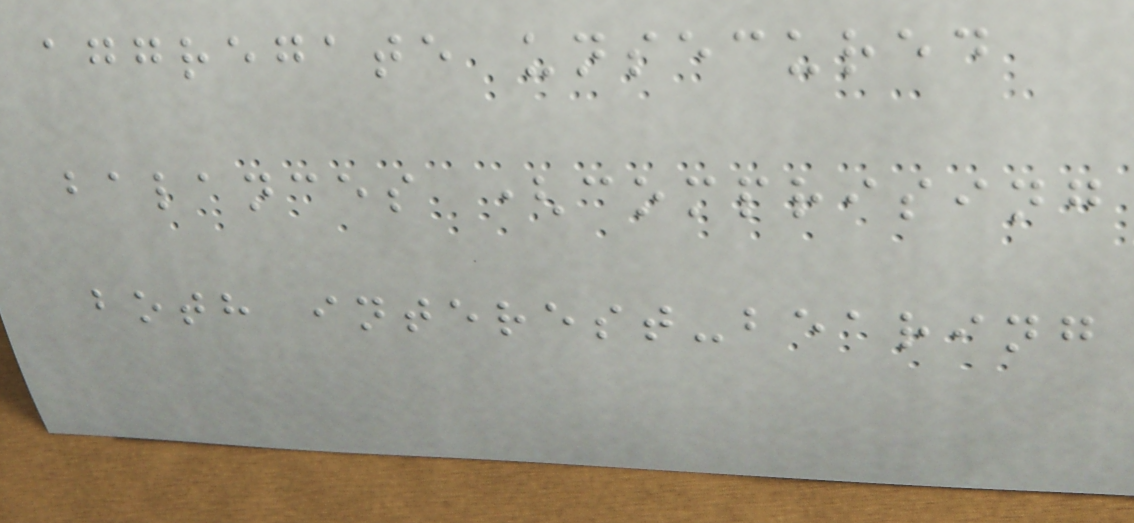aggregate unsecured
balances (comprising
both interest-bearing
